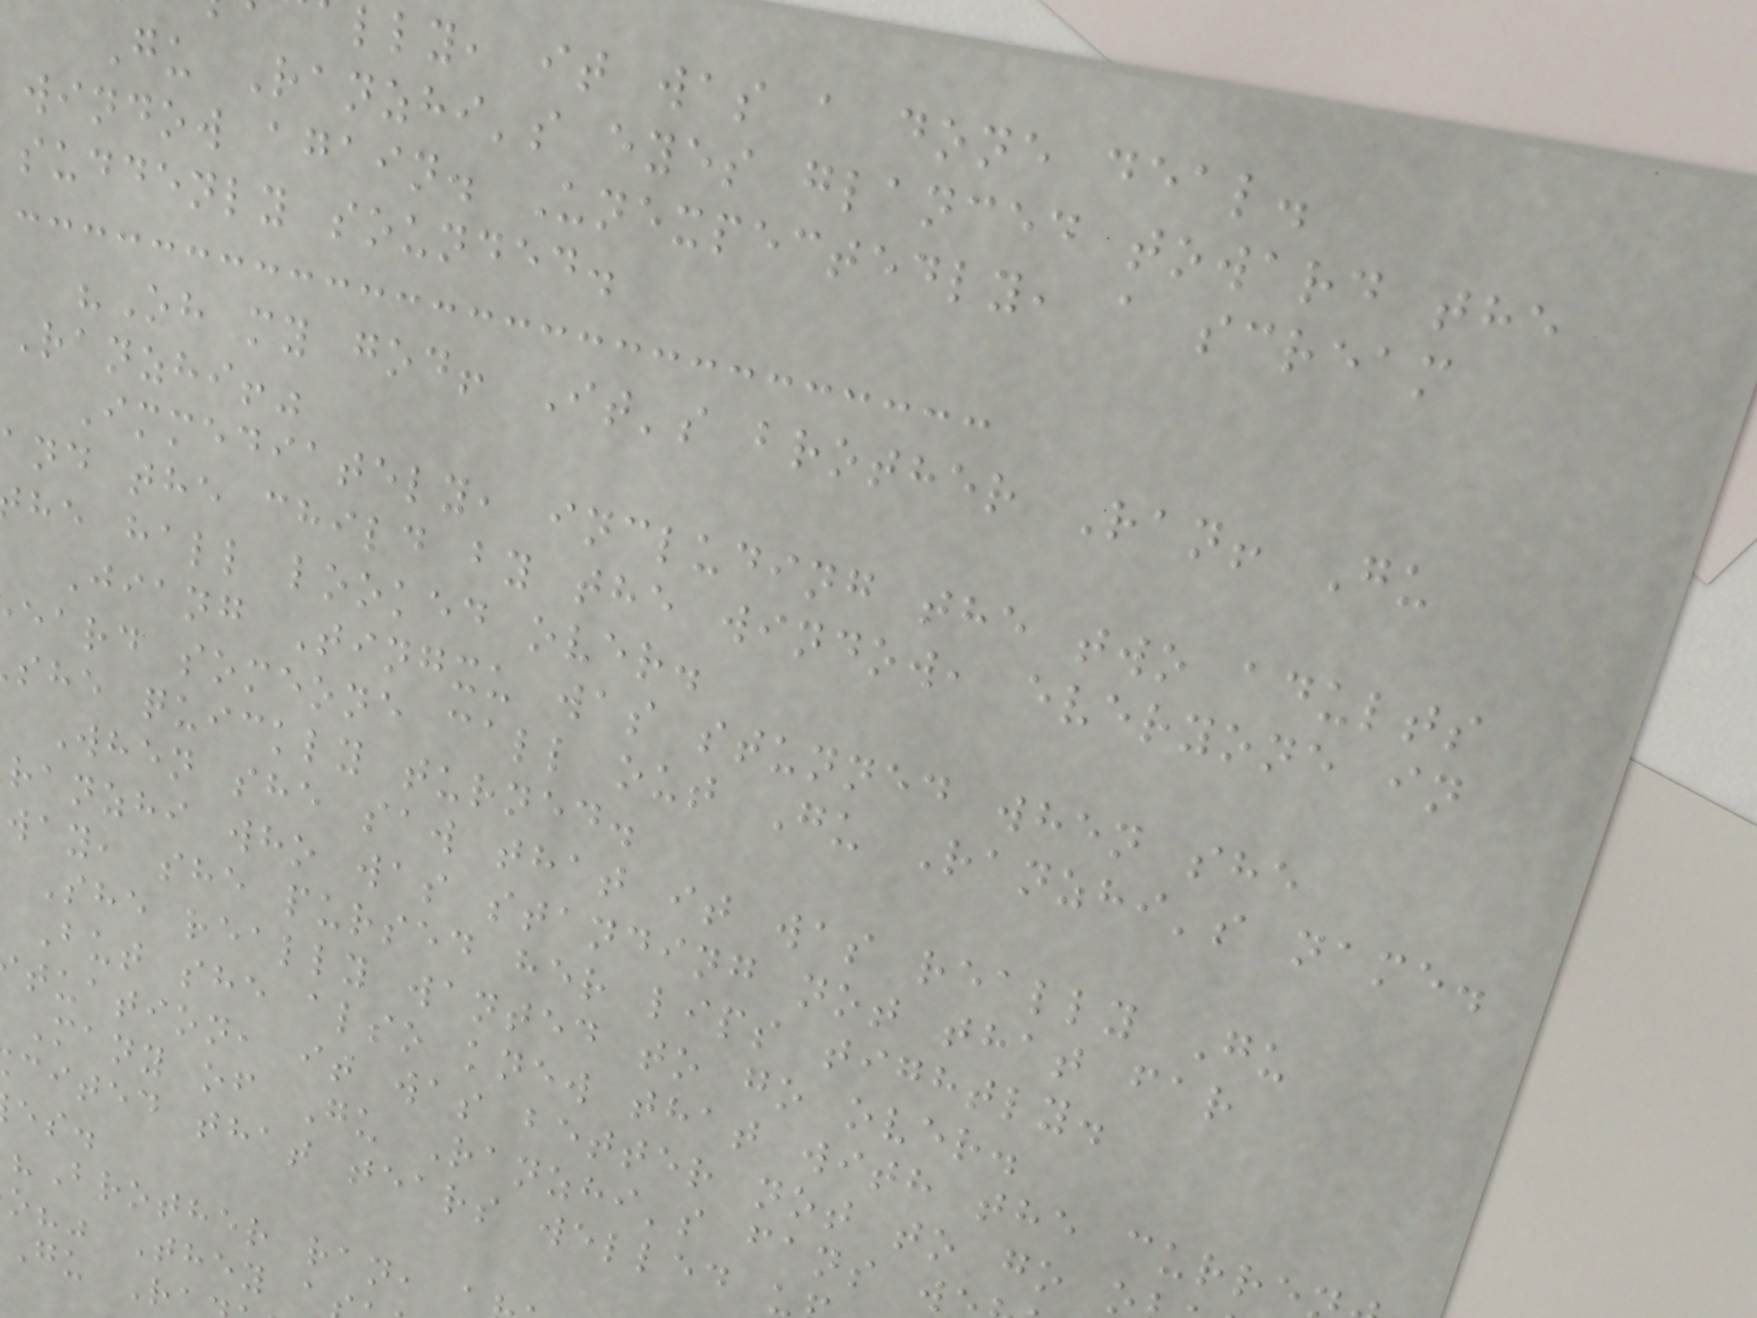lly, it was a done deal.
Gu Ranzhi's eyes glanced toward the
window again. Unexpectedly, a scream
suddenly sounded.
"Oh my god! It's brother Ran! Gu
Ranzhi!"
Immediately, including the two adults
nd the child by the window, everyone in
he hall looked over.
Jiang Tingxu was stunned when she
eard someone call out Gu Ranzhi's name.
she quickly turned.
When she saw that it was really Gu
ranzhi who was standing not that far
way, she pursed her lips tightly.
She really wanted to go over.
But she also knew that with the curre
tuation, it was better not to go
Many of Gu Ranzhi's fans w
cited that tears welled
"Brother ran,
o?" They a
